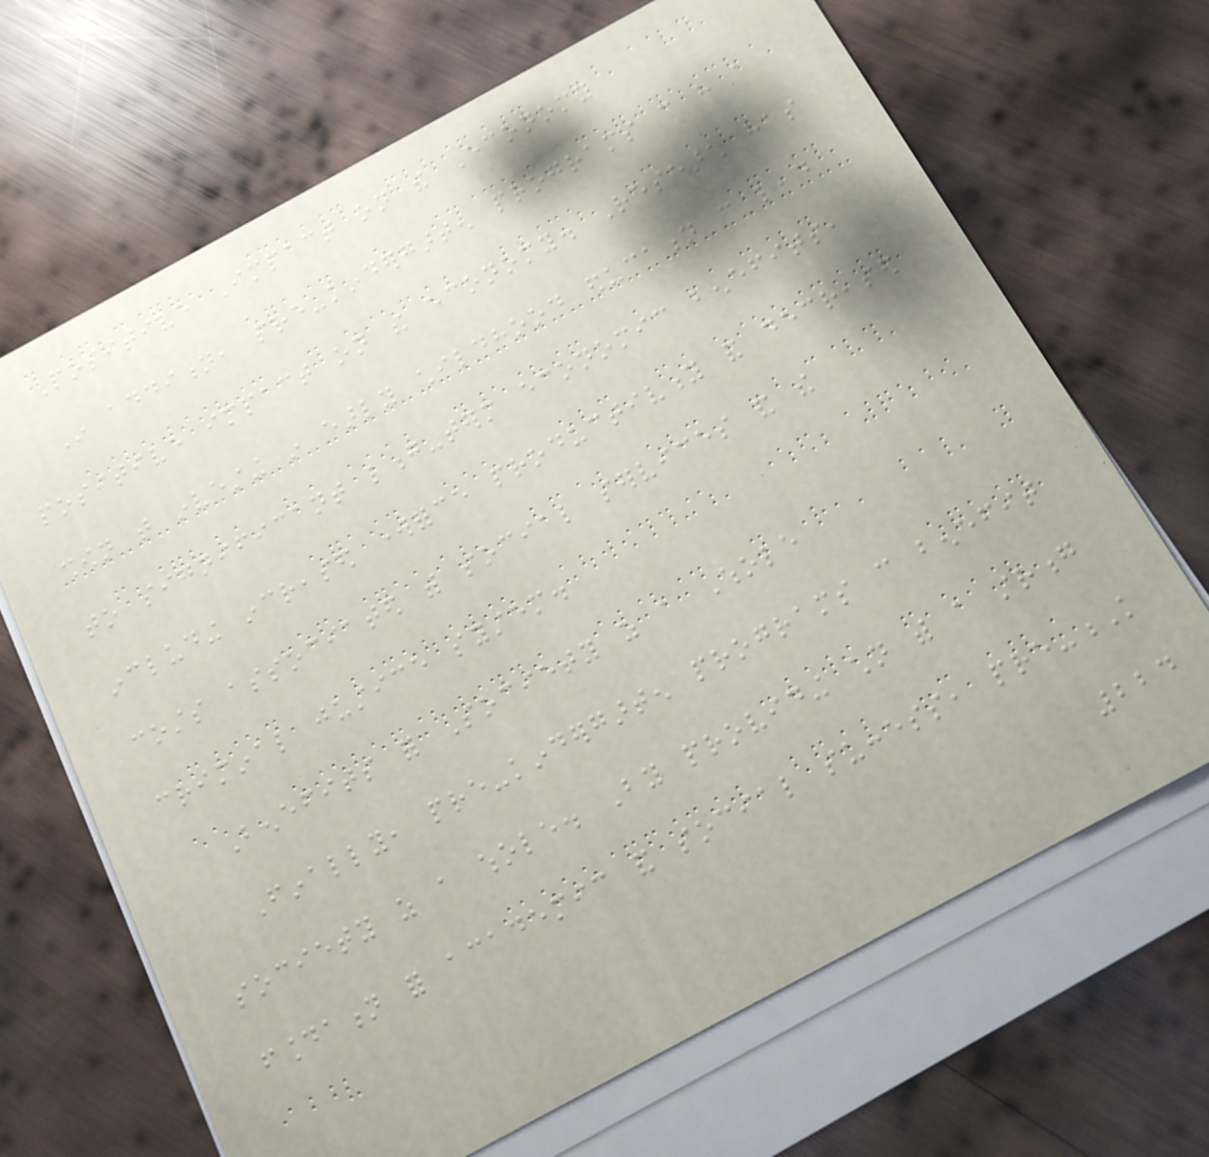Positive Impact on the Economy
In addition, pre-kindergarten programs can have a
positive impact on the economy. Research has
shown that investing in early childhood education can lead
to significant long-term economic benefits,
including increased workforce productivity and decreased
costs associated with social services and the
criminal justice system.
Benefits for Society as a Whole
Finally, pre-kindergarten programs can benefit
society as a whole. By providing children with a strong
foundation for academic and social success, pre-K
224
